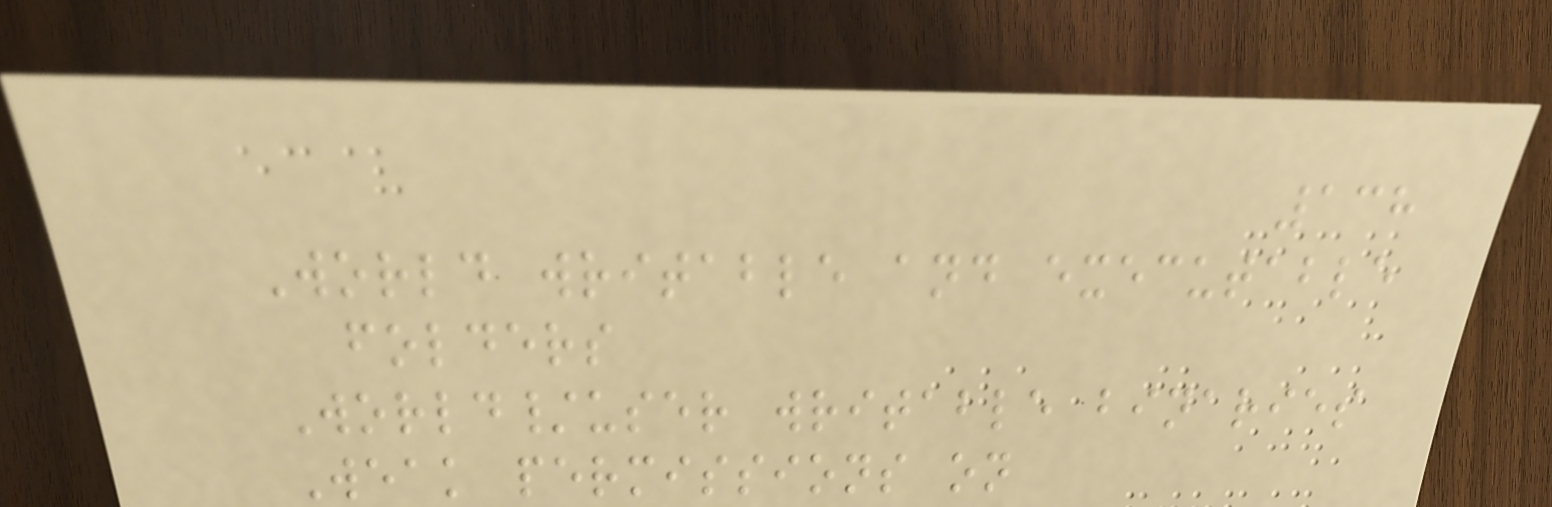138
World writable and executable
folders
World/user writable binaries
Weak permissions on
